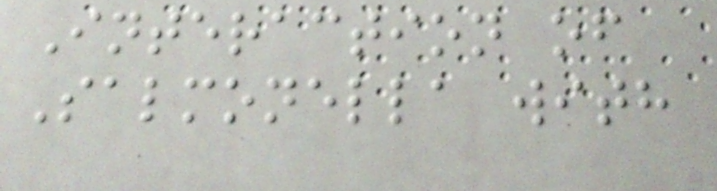Interaction of
Salmonella with
